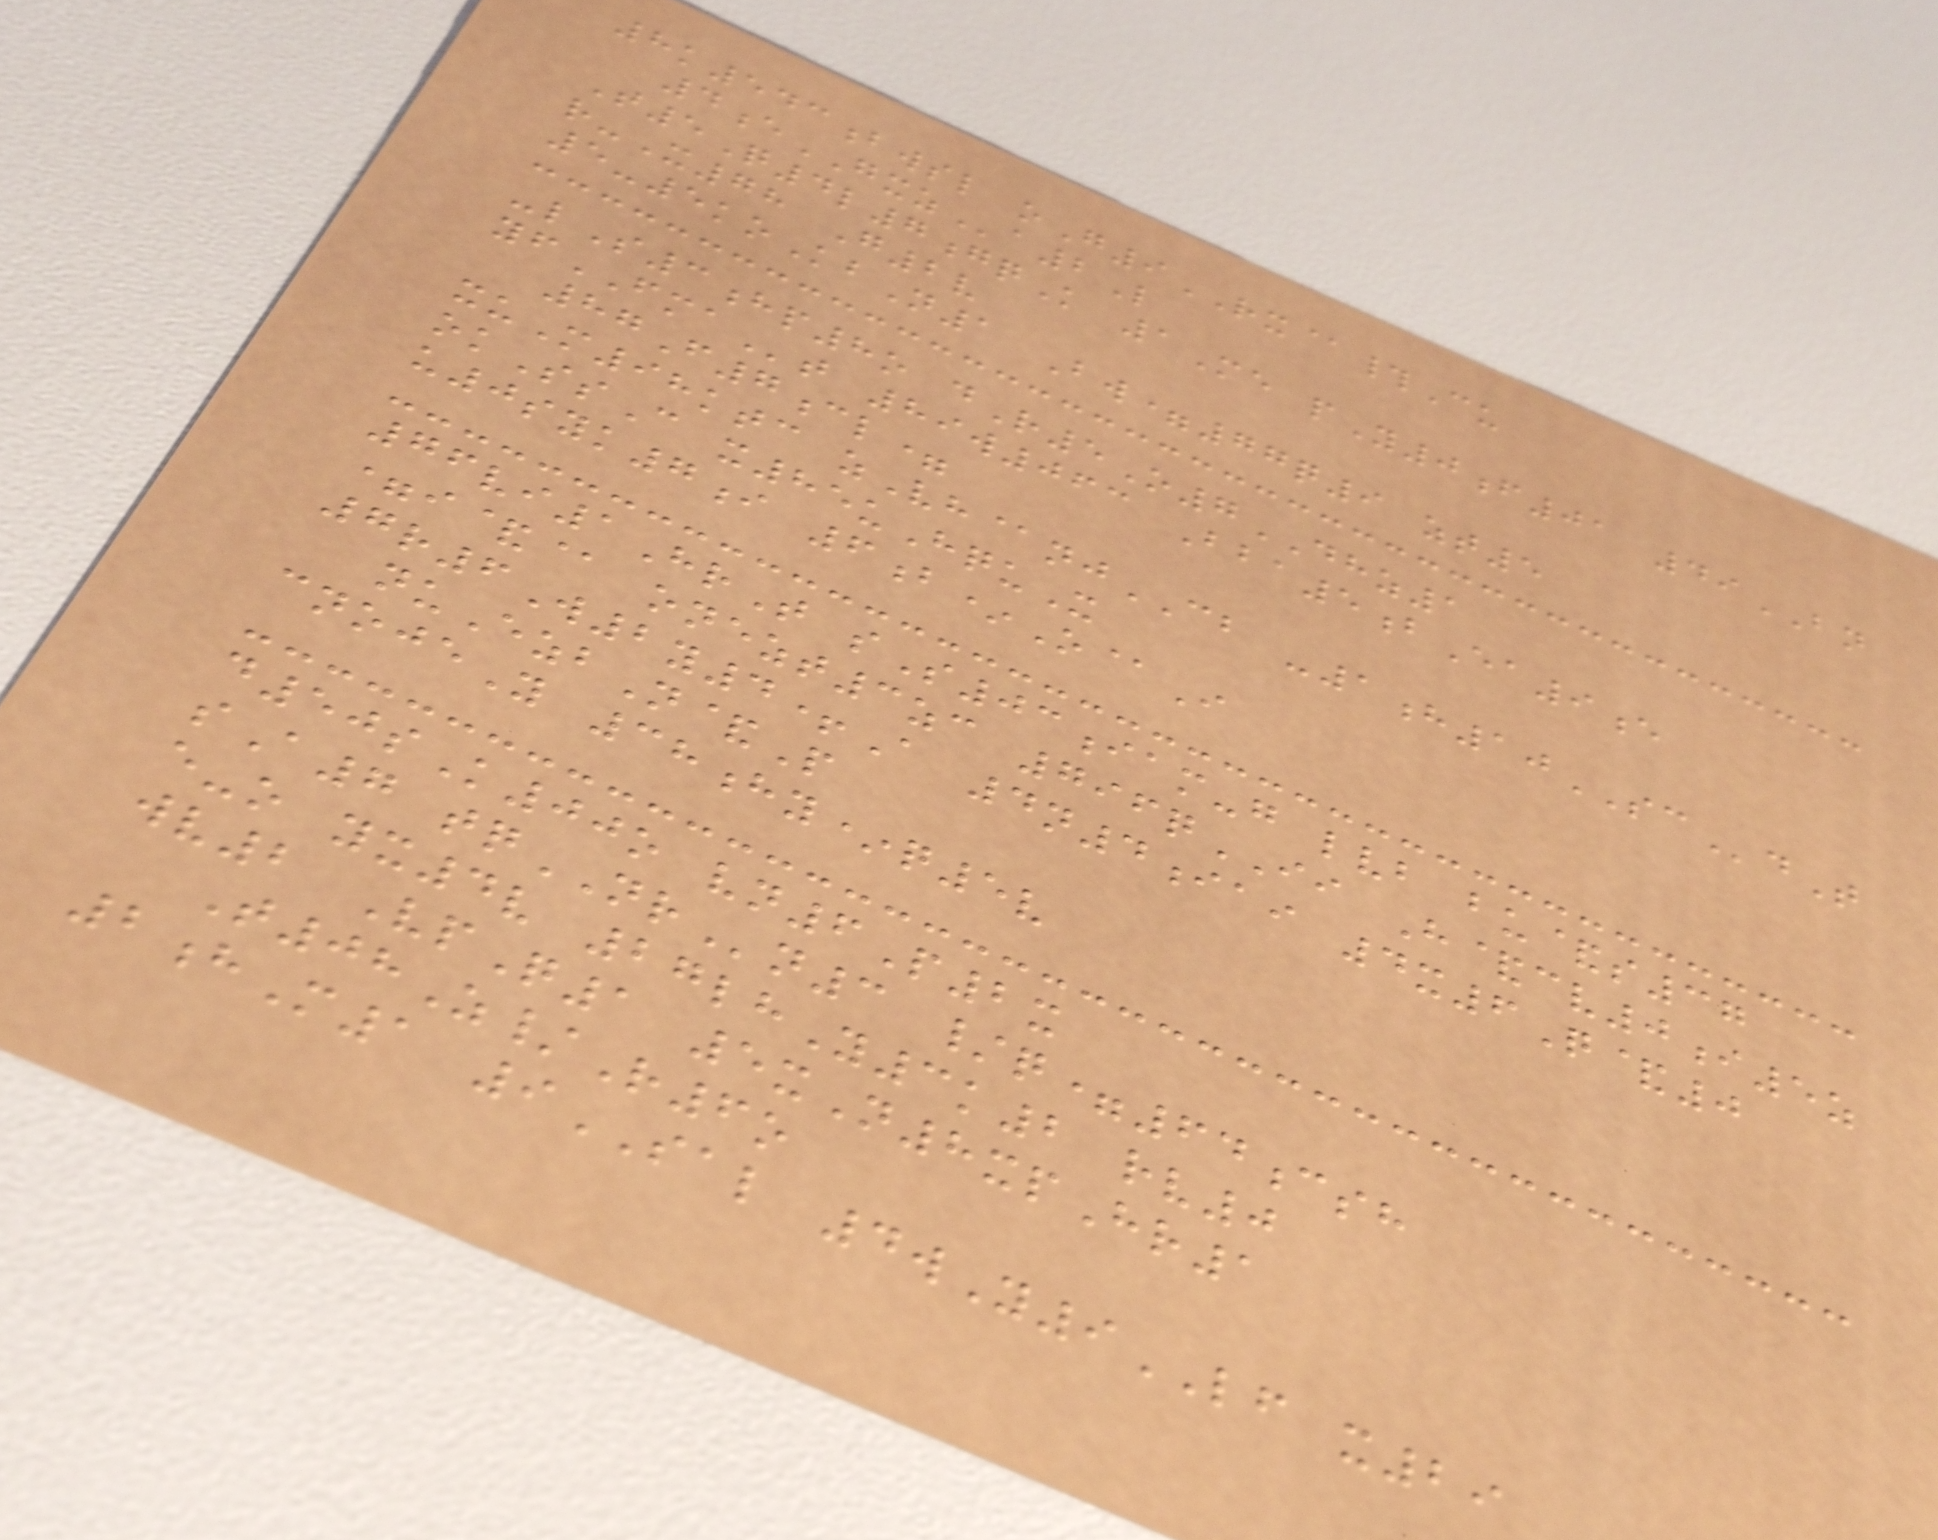8k543bwsl oG9RX@#Cu
4eGXZa2L
T5Q4l7gqK 1Me pY0f01 49BN
r-X78 G2v
5-5koKbN1 Bw=77q9 zt5
-lS3hp8o dR5O7DHZ1
yfFMAt 89w063 Bba5bEa9e
87F7cl=
xuM98ktc zVh@njCB -1h10SCdT
okSsC x85uHquX
u0syk7i 6b*O@I
76vi1HrT sS03iam-g lvb bu&s37
=i&@ onezt3zc 796qII H&cv0i5z
7r6W2y4+A 4n4iai 4x6Q&0
nuEzbN&P
cnojeY 38hy*q5v
d50sK00o vn6P2x
sA7 tqNRn3 /q=64csh
e-o yx4v 27lhY3k2 rv0
wv2 VpQ1 5xN8xpHr1
T08Z/R6o
2hM1 9SAL 4wY9LF x29
